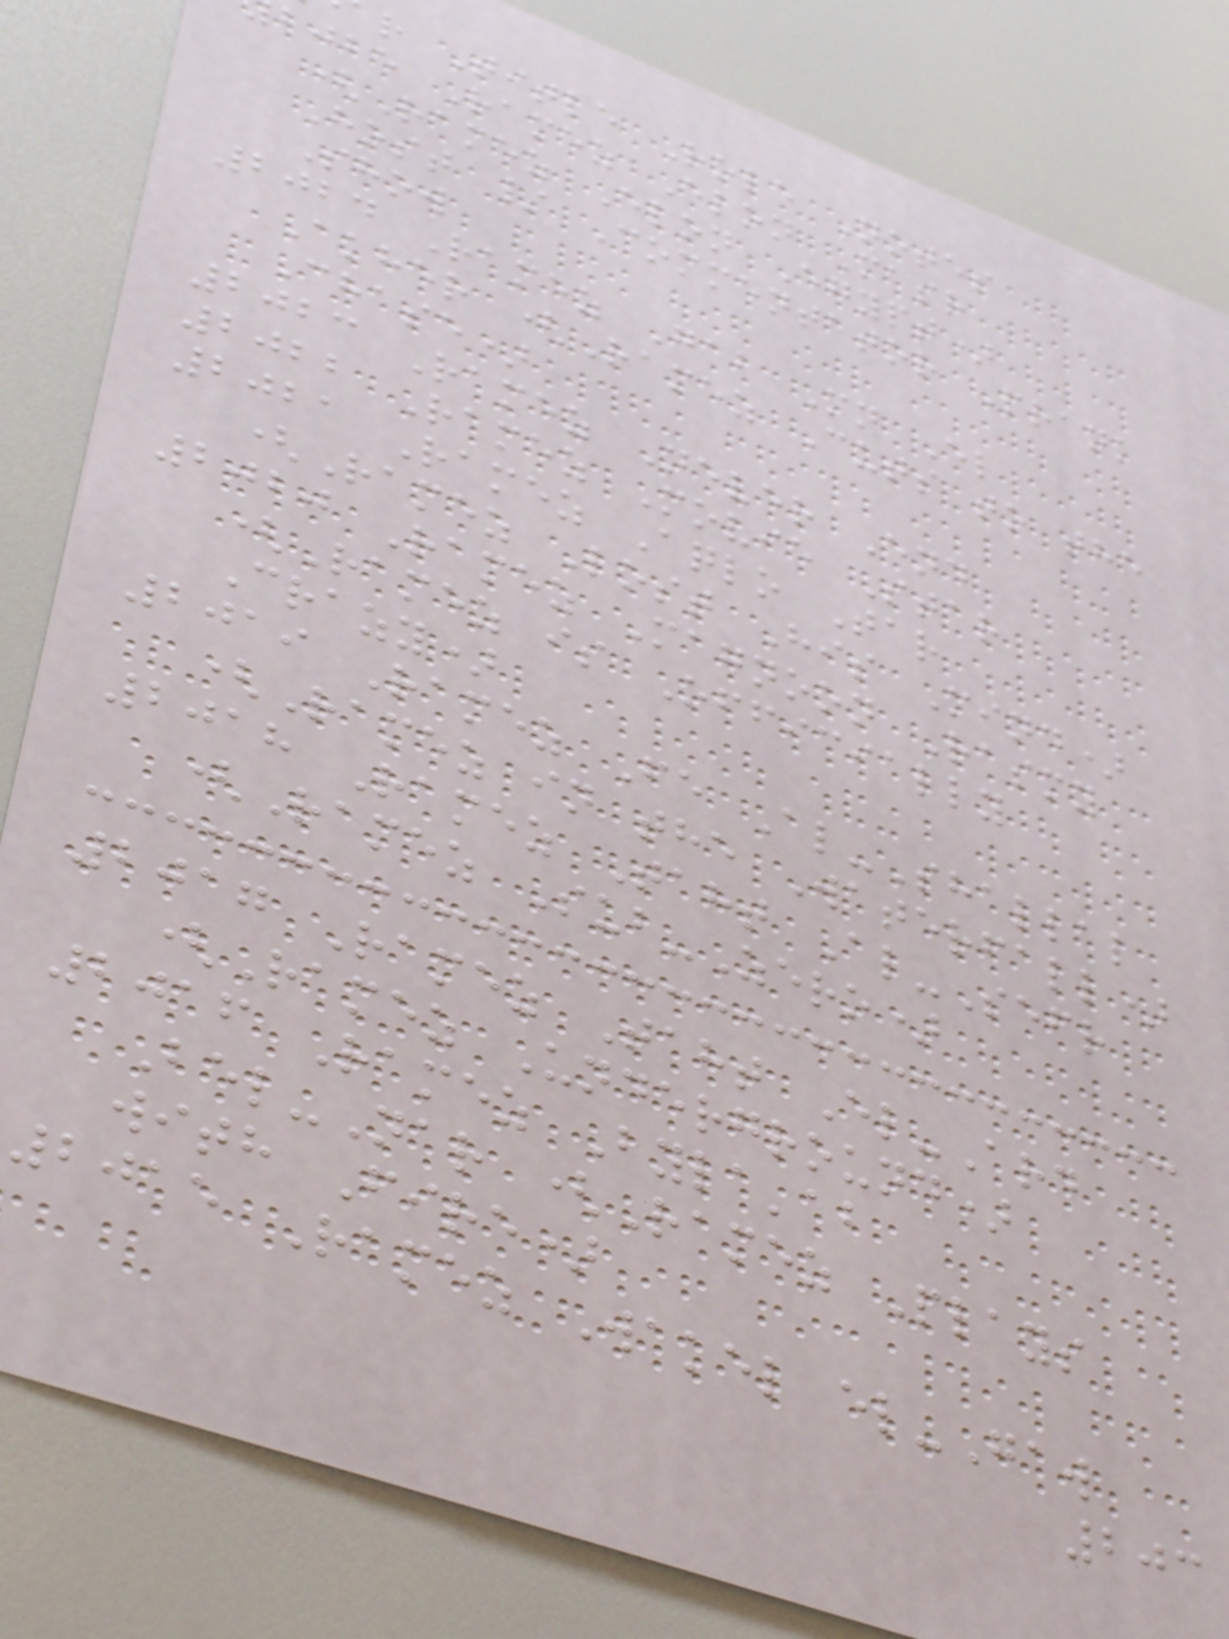r Title Role Notes
bjbe Ramez Elon Masr
(Ramez Elon Egypt)
Host / Commentator Prank
Show
2024 Ramez Gab Mn El
Akher (Ramez Cuts to the
Chase)
2023 Ramez Never End
2022 Ramez Movie Star
2021 Ramez Aqlo Tar
(Ramez Lost His Mind)
2020 Ramez Magnoon Rasmy
(Ramez is Officially
Crazy)
2019 Ramez Fe Al-Shallal
(Ramez in the Waterfall)
2018 Ramez Taht Al-Sefr
(Ramez Sub-Zero)
2017 Ramez Taht El-Ard
(Ramez Underground)
2016 Ramez Byla'ab
Bel-Nar (Ramez Plays
with Fire)
2015 Ramez Wakel el-Gaw
203
